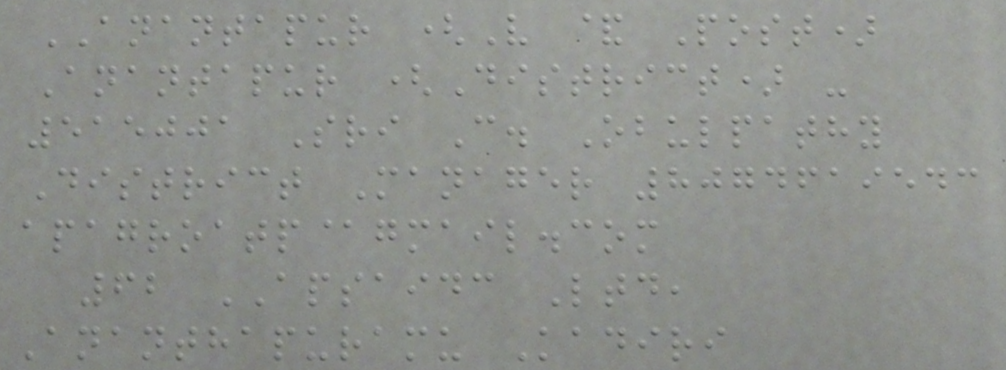ANANTAPUR (V & Post)
Anantapur (District) -
515001 Sri C. Obulpathy
District Manager 8074619543
apagroatp@gmail.com
62 APSAIDC Ltd,
Ananthapuramu Kadiri
